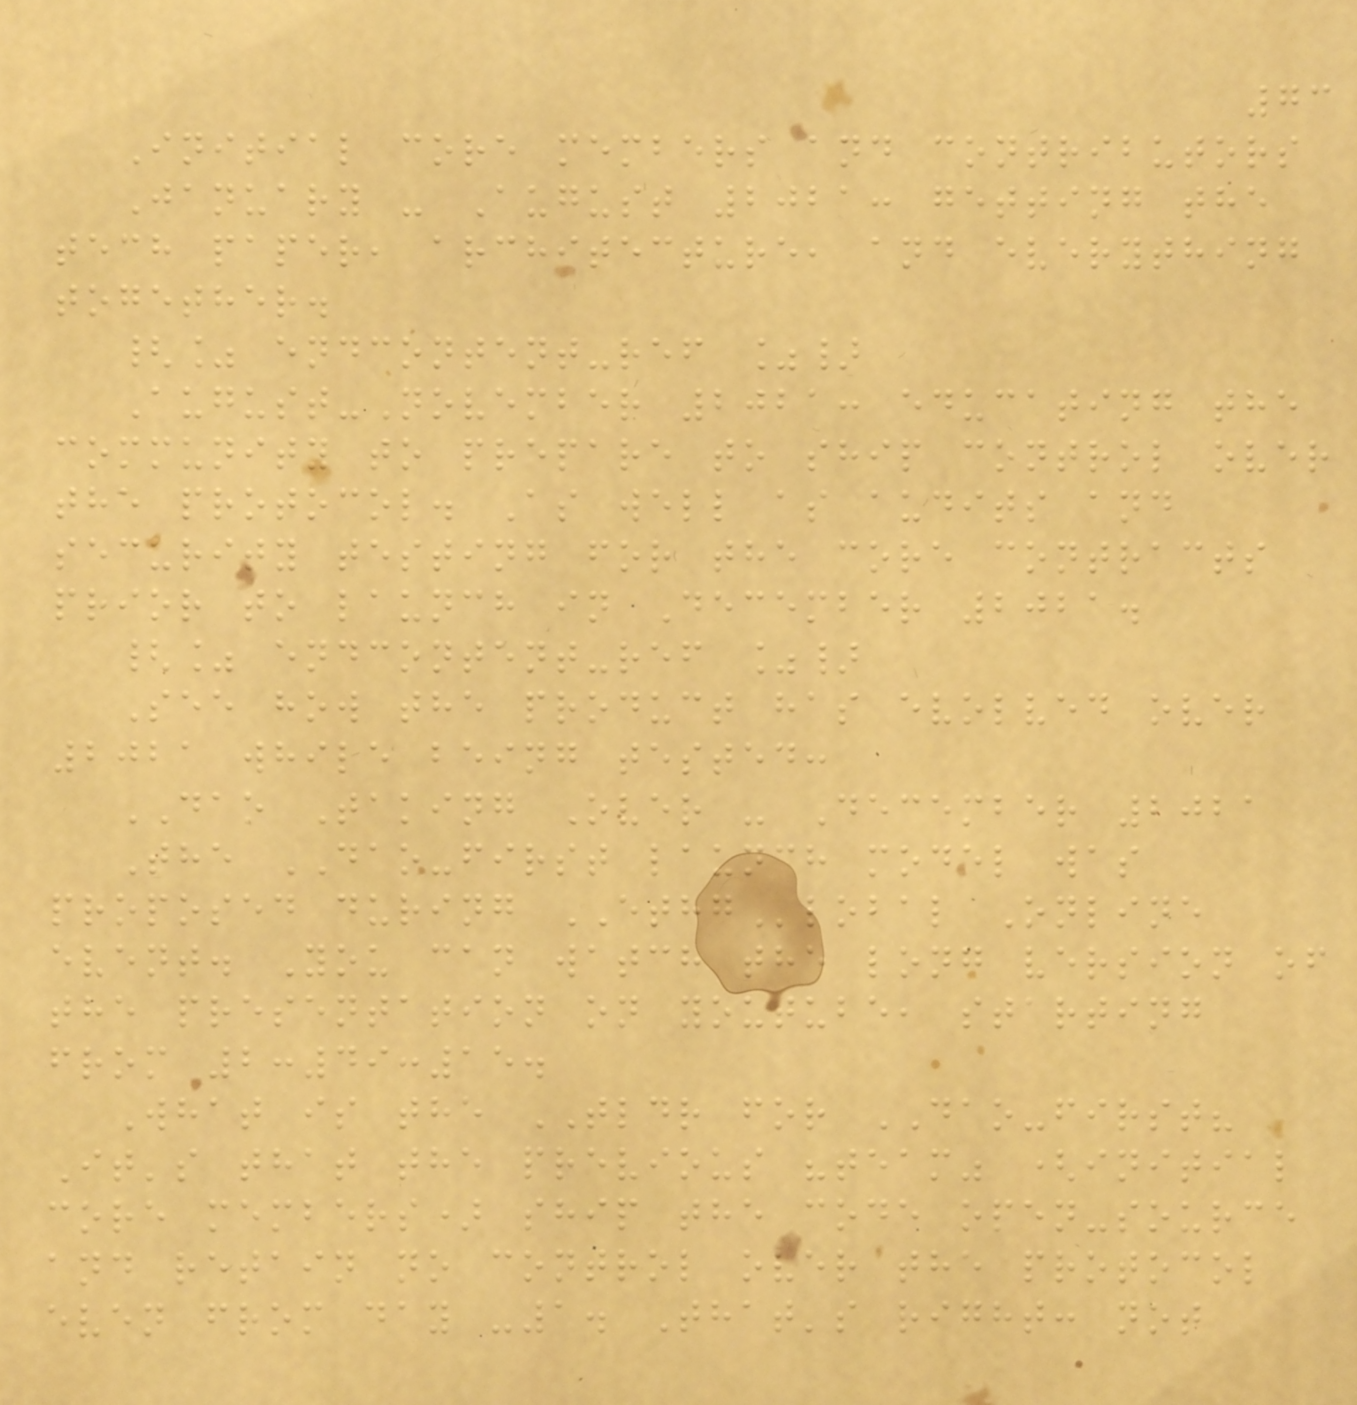73
Initial core members and contributors
January - August 2021: getting the
tech paper, architecture, and everything
together.
{% endcontent-ref %}
August-November 2021: educating the
community to prepare to ship control over
the protocol. As well as audits and
security testing for the core contracts
prior to launch in December 2021.
{% endcontent-ref %}
See how the product has evolved over
2021 while being tested:
DAO Taking Over - December 2021
The DAO-first launch model was
proposed during ETHGlobal Online
event. You can watch the long version of
the presentation on youtube, starting
from 2:49:15.
What is the TLDR for DAO-first?
It's that the previous "team" (initial
core members) ship the code open-source
and retain no control over the protocol
even from day -1. That's right: not
